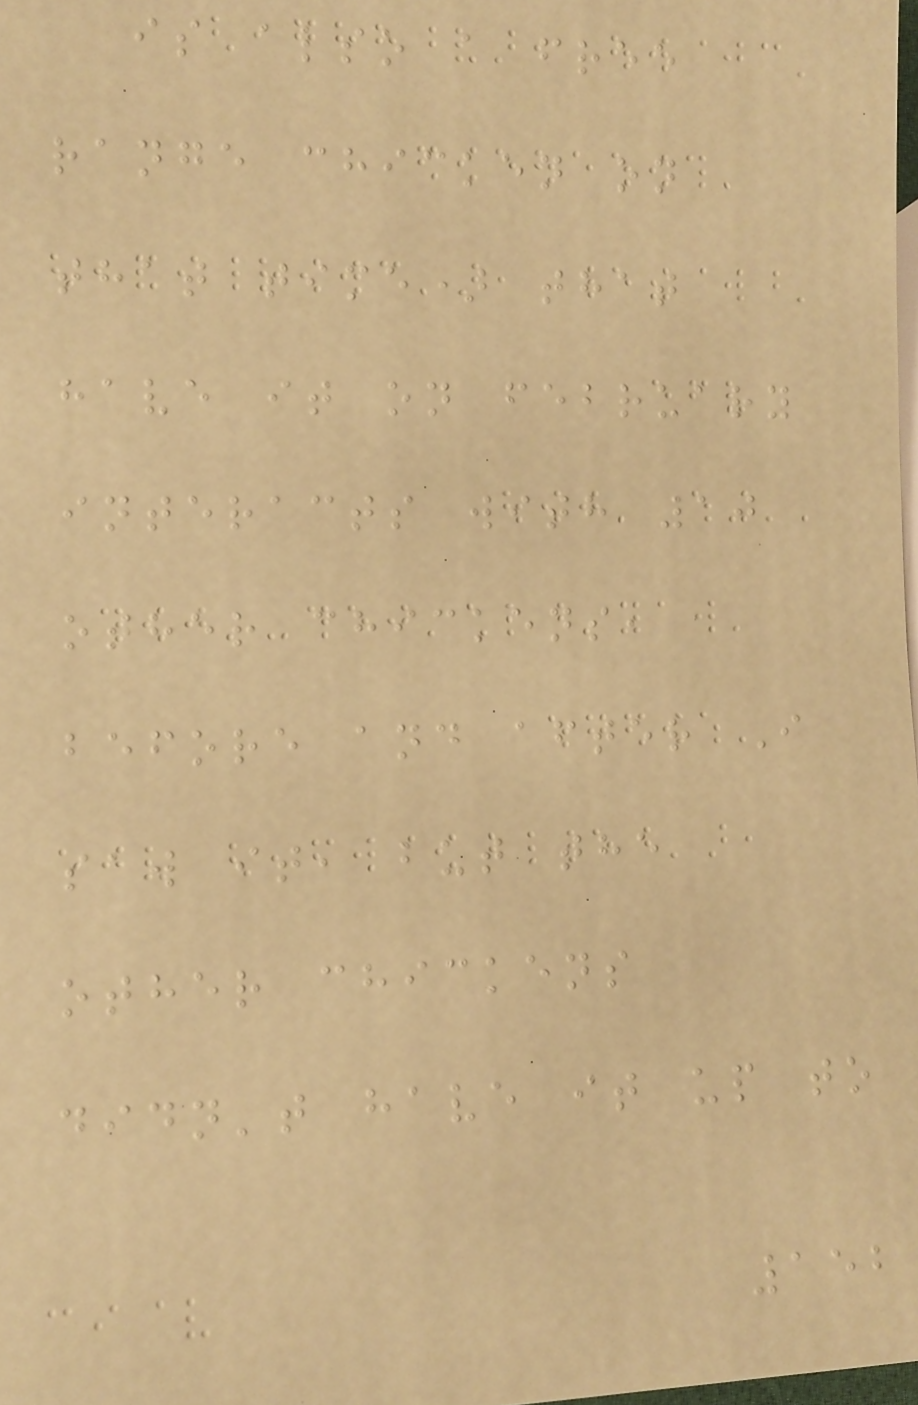is also a free
range chicken on
that time) that
have it on february
interacts with 10
other chickens,
before and after I
saw it, but the
other chickens
didn't have it up to
152
